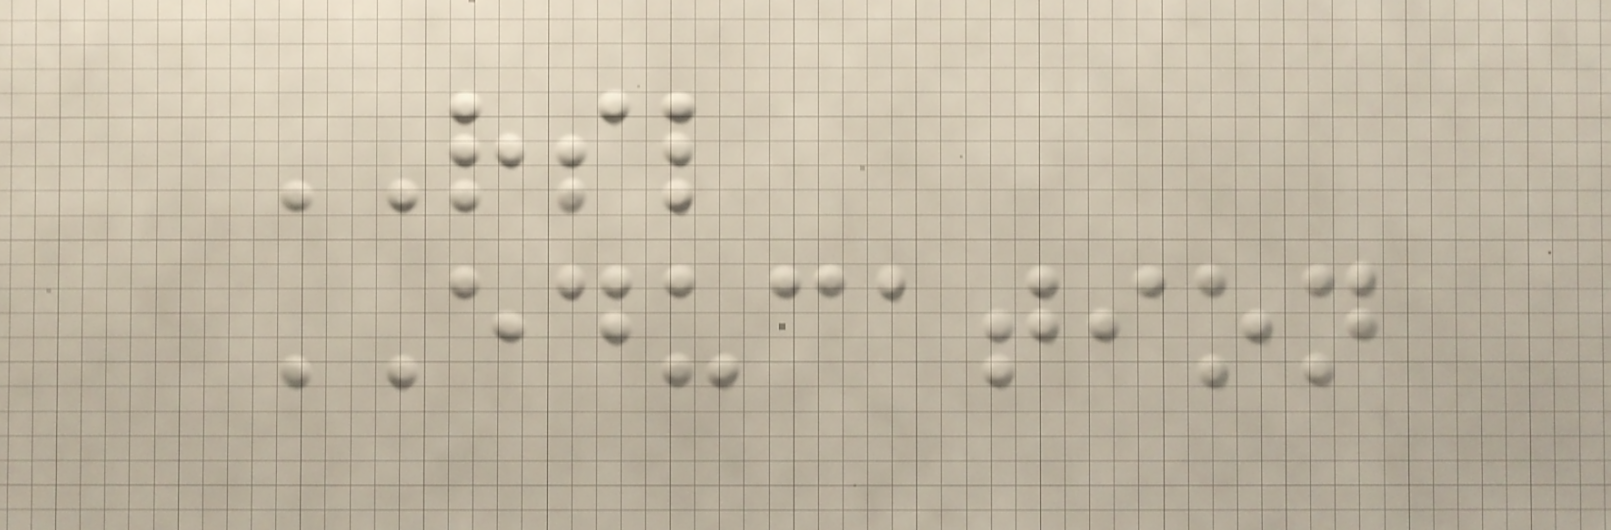RSL
EDUCATION
